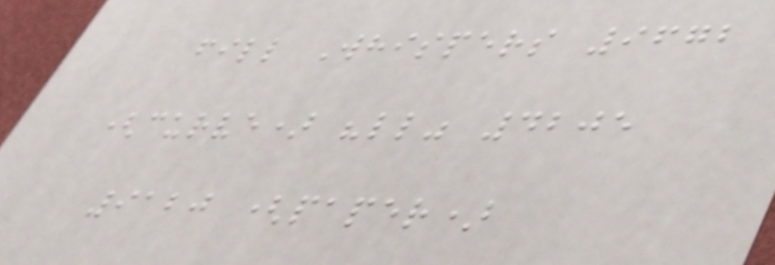fill Whispers 9672
(curve) "ll" 4205
9120 (paper)
